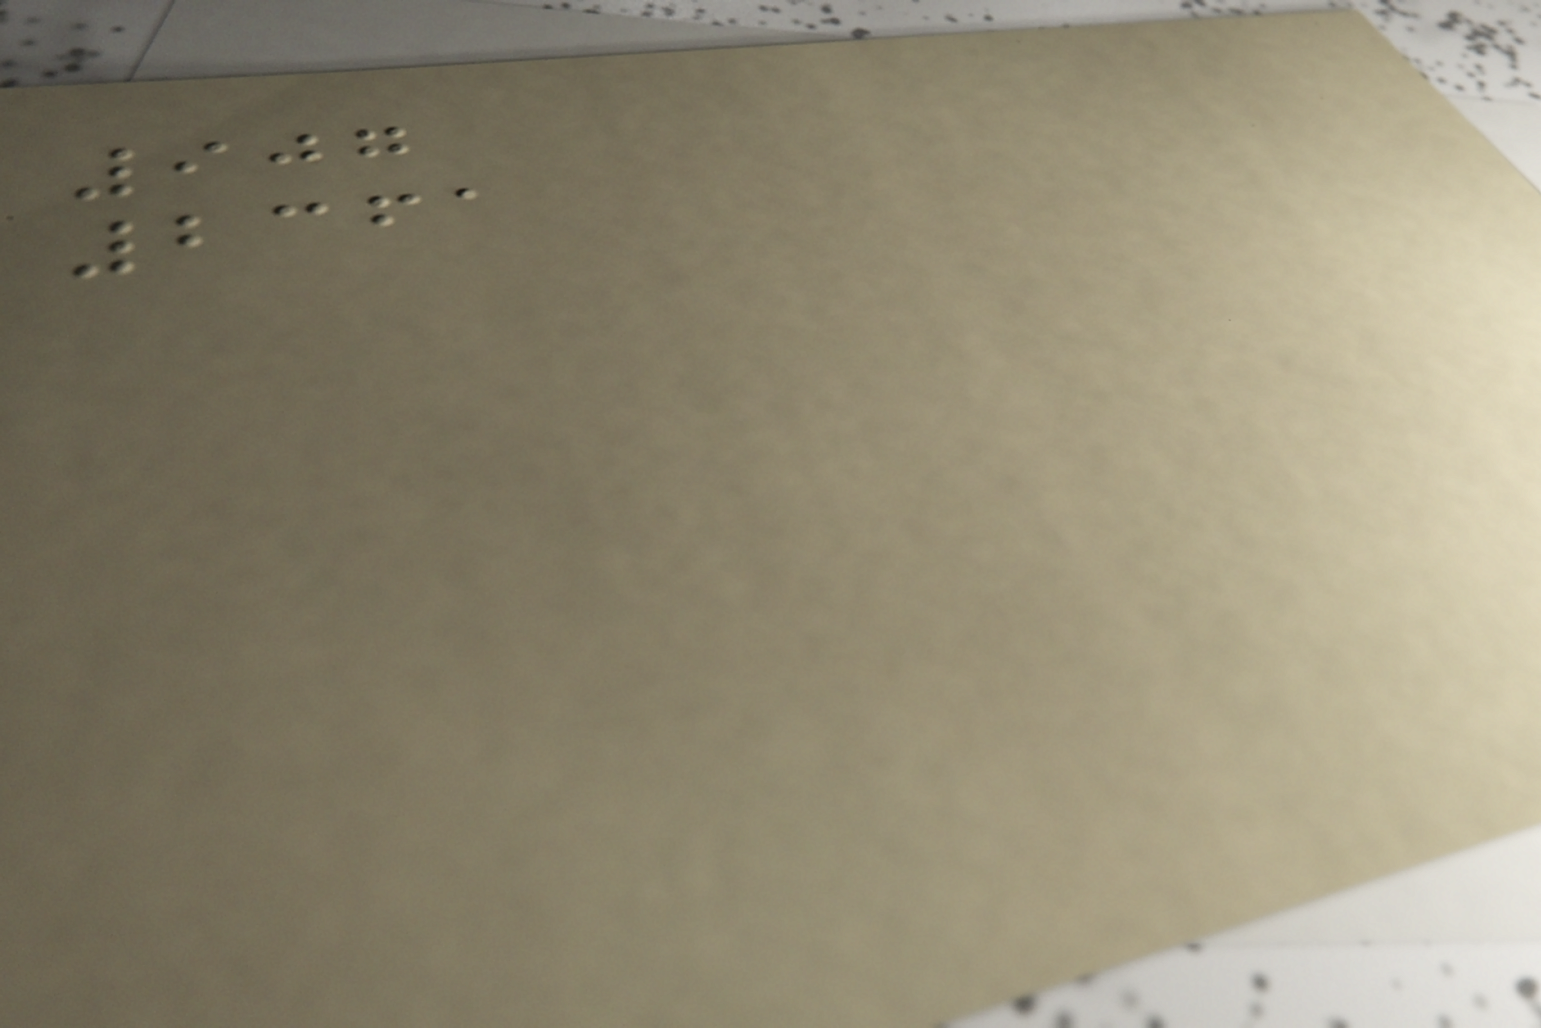907
2361
